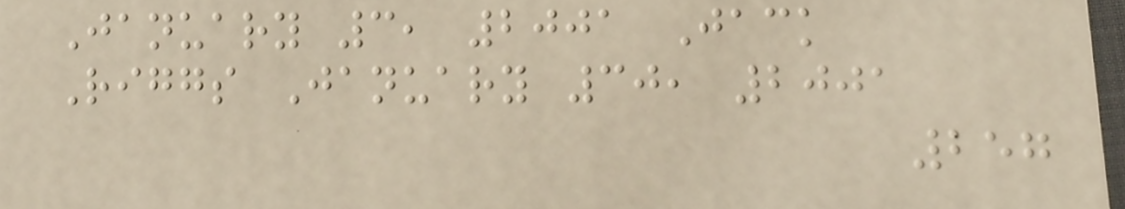January 3, 2001 Jack
Riggs January 30, 2001
257
